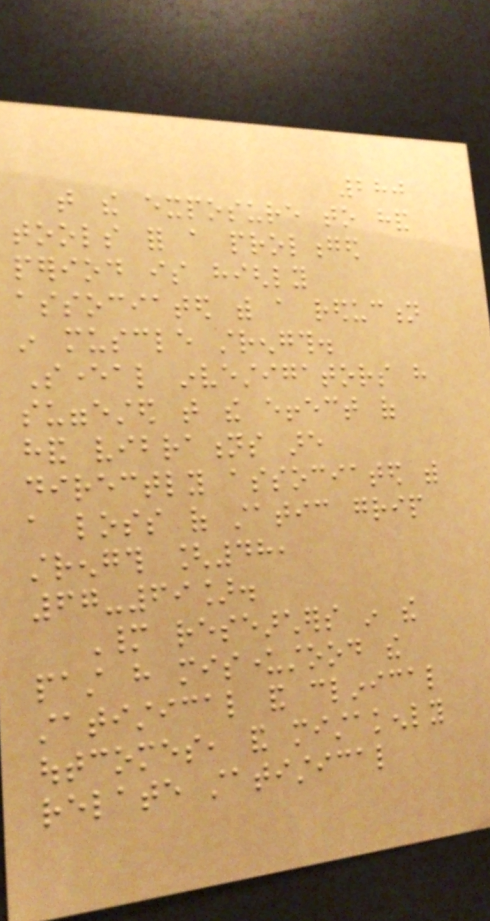280
that the exposure to hand
tools for a prolonged
period is highly
associated with a reduction
in muscle strength.
Several investigators have
suggested that the effect of
hand vibrations are
directly associated with
a loss of static grip
strength [48,
67-69].
Many researchers in the
past have misunderstood the
statistical and clinical
outcomes, and mistakenly
relate statistical
